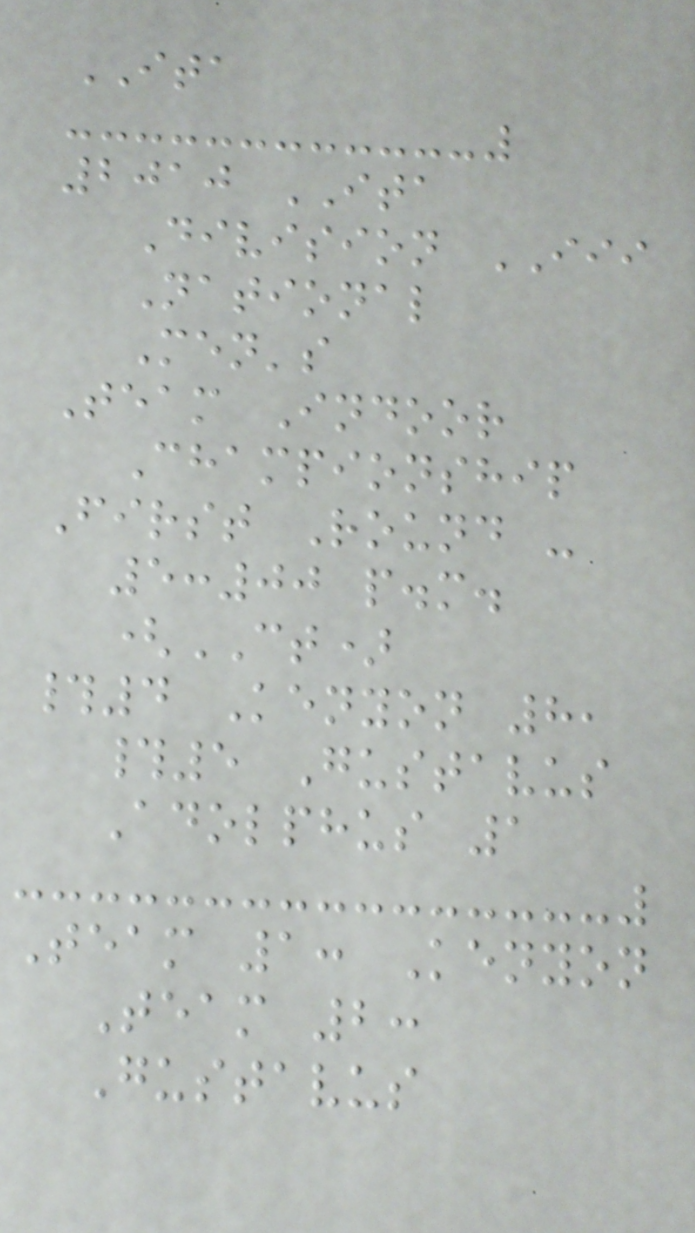ITA
2010 ITA
Division III
National
Men's
Team Indoor
Championship
First Round -
5:00 p.m.
(CT)
#4 Kenyon 8,
#5 Gustavus
Adolphus 1
Team 1: Kenyon
Team 2:
Gustavus
